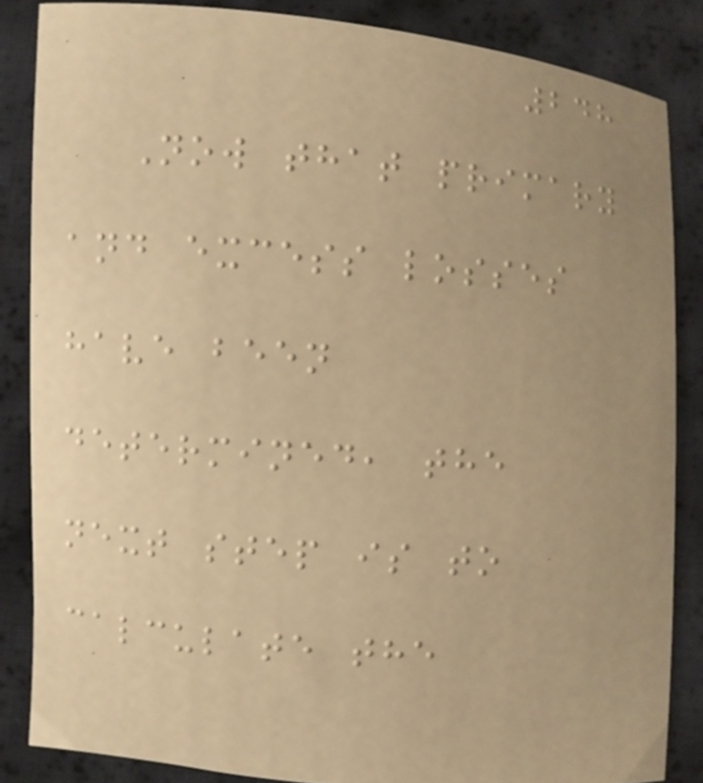248
Now that primary
and excess losses
have been
determined, the
next step is to
calculate the
